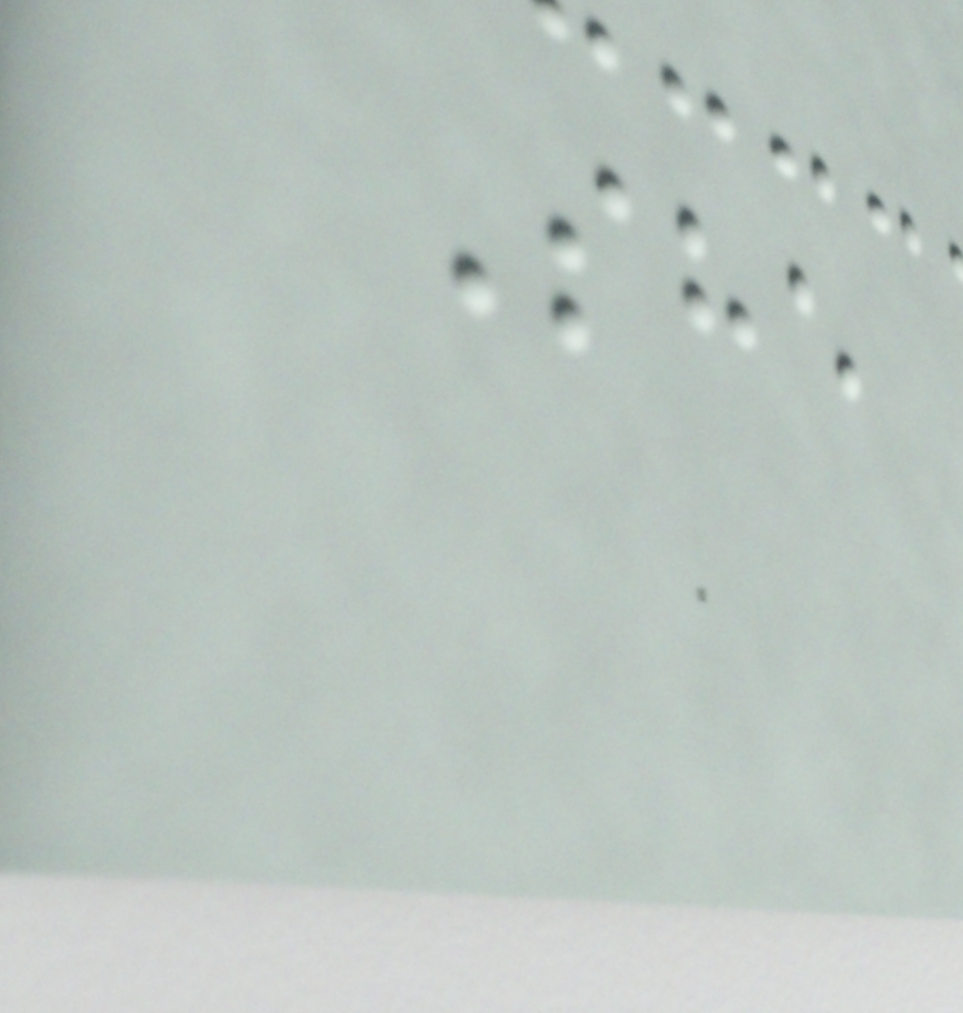She
